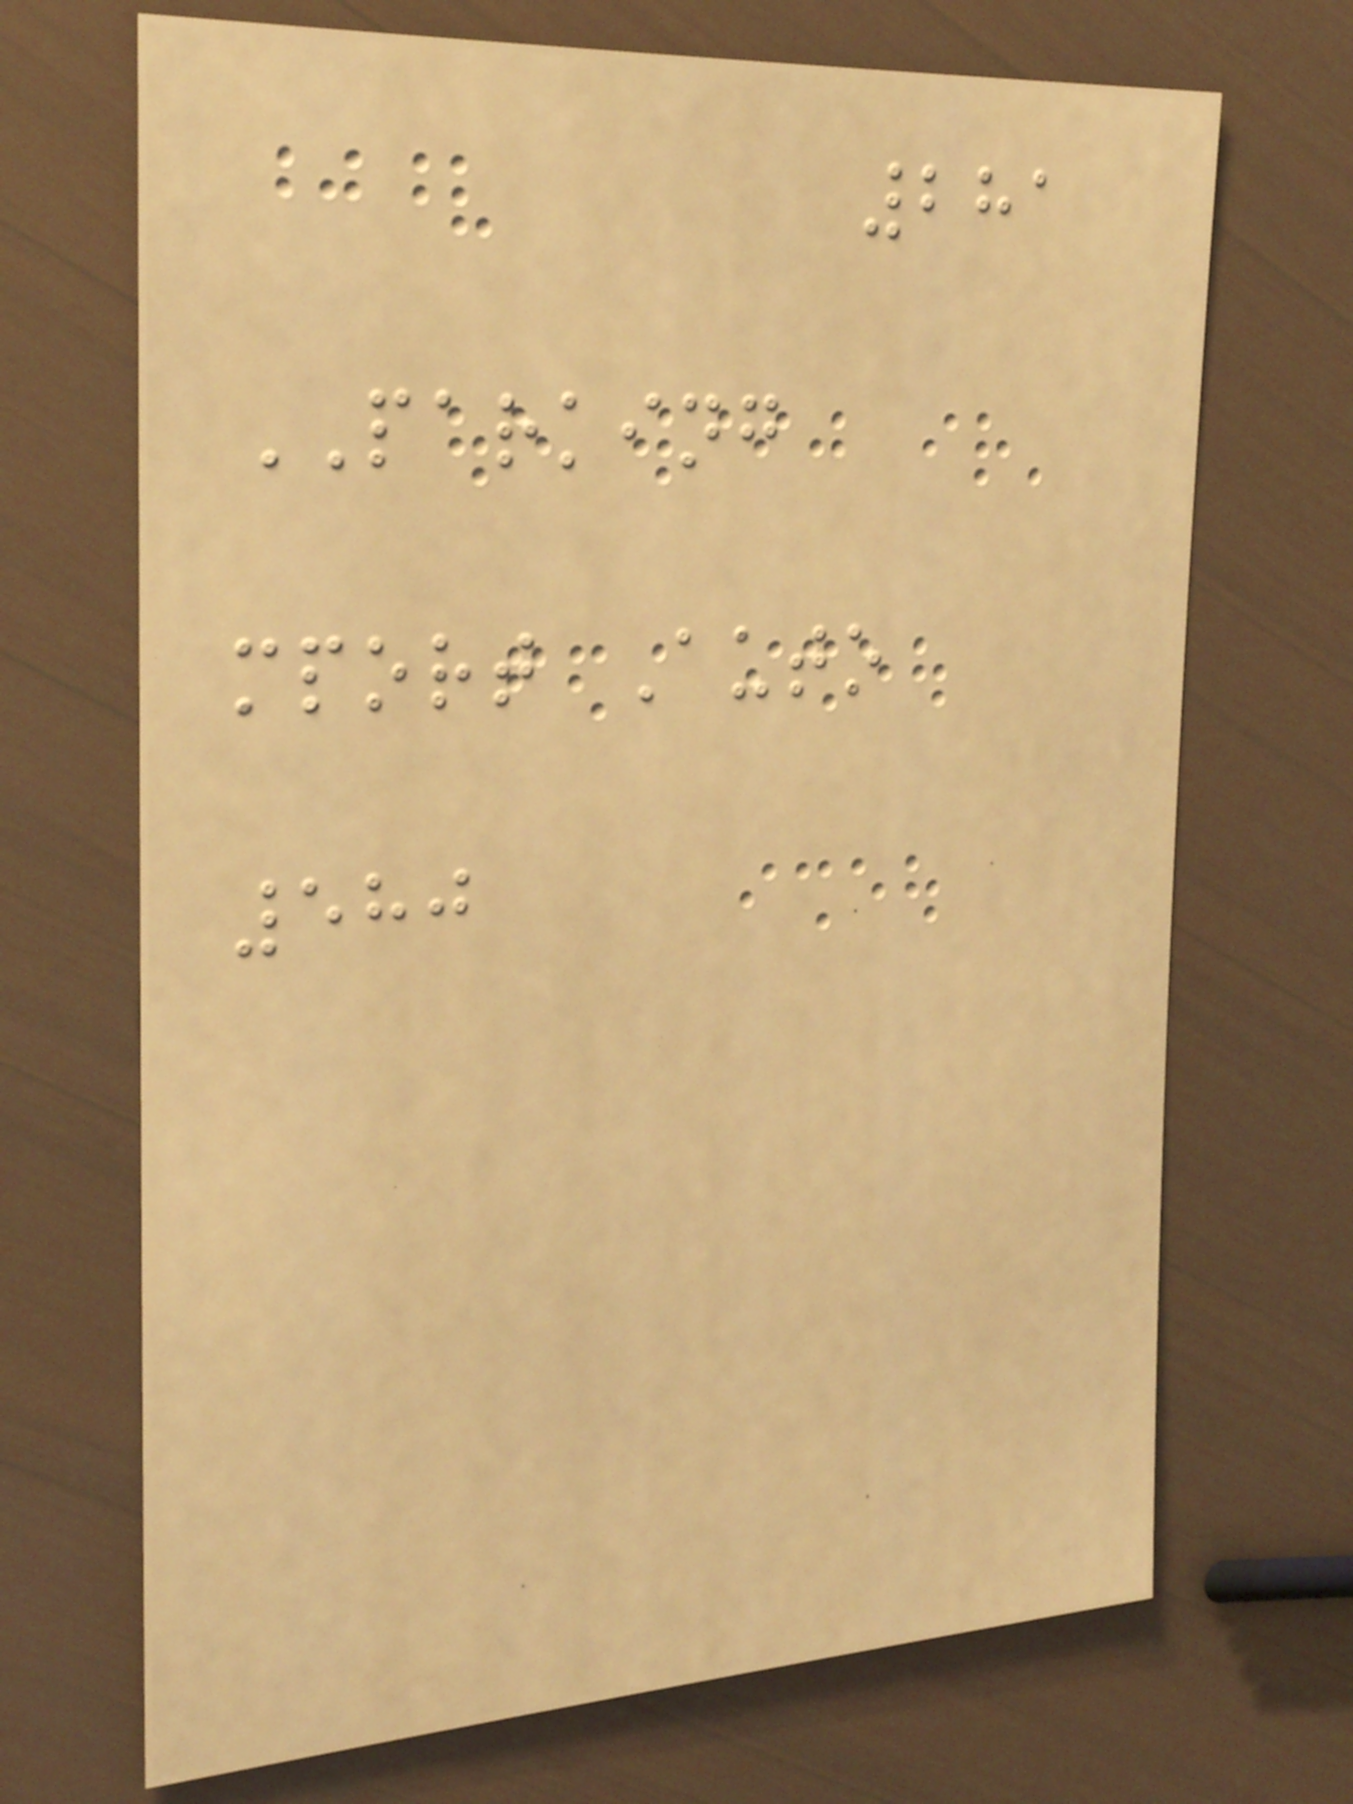281
PARKING
mport Auto
580
